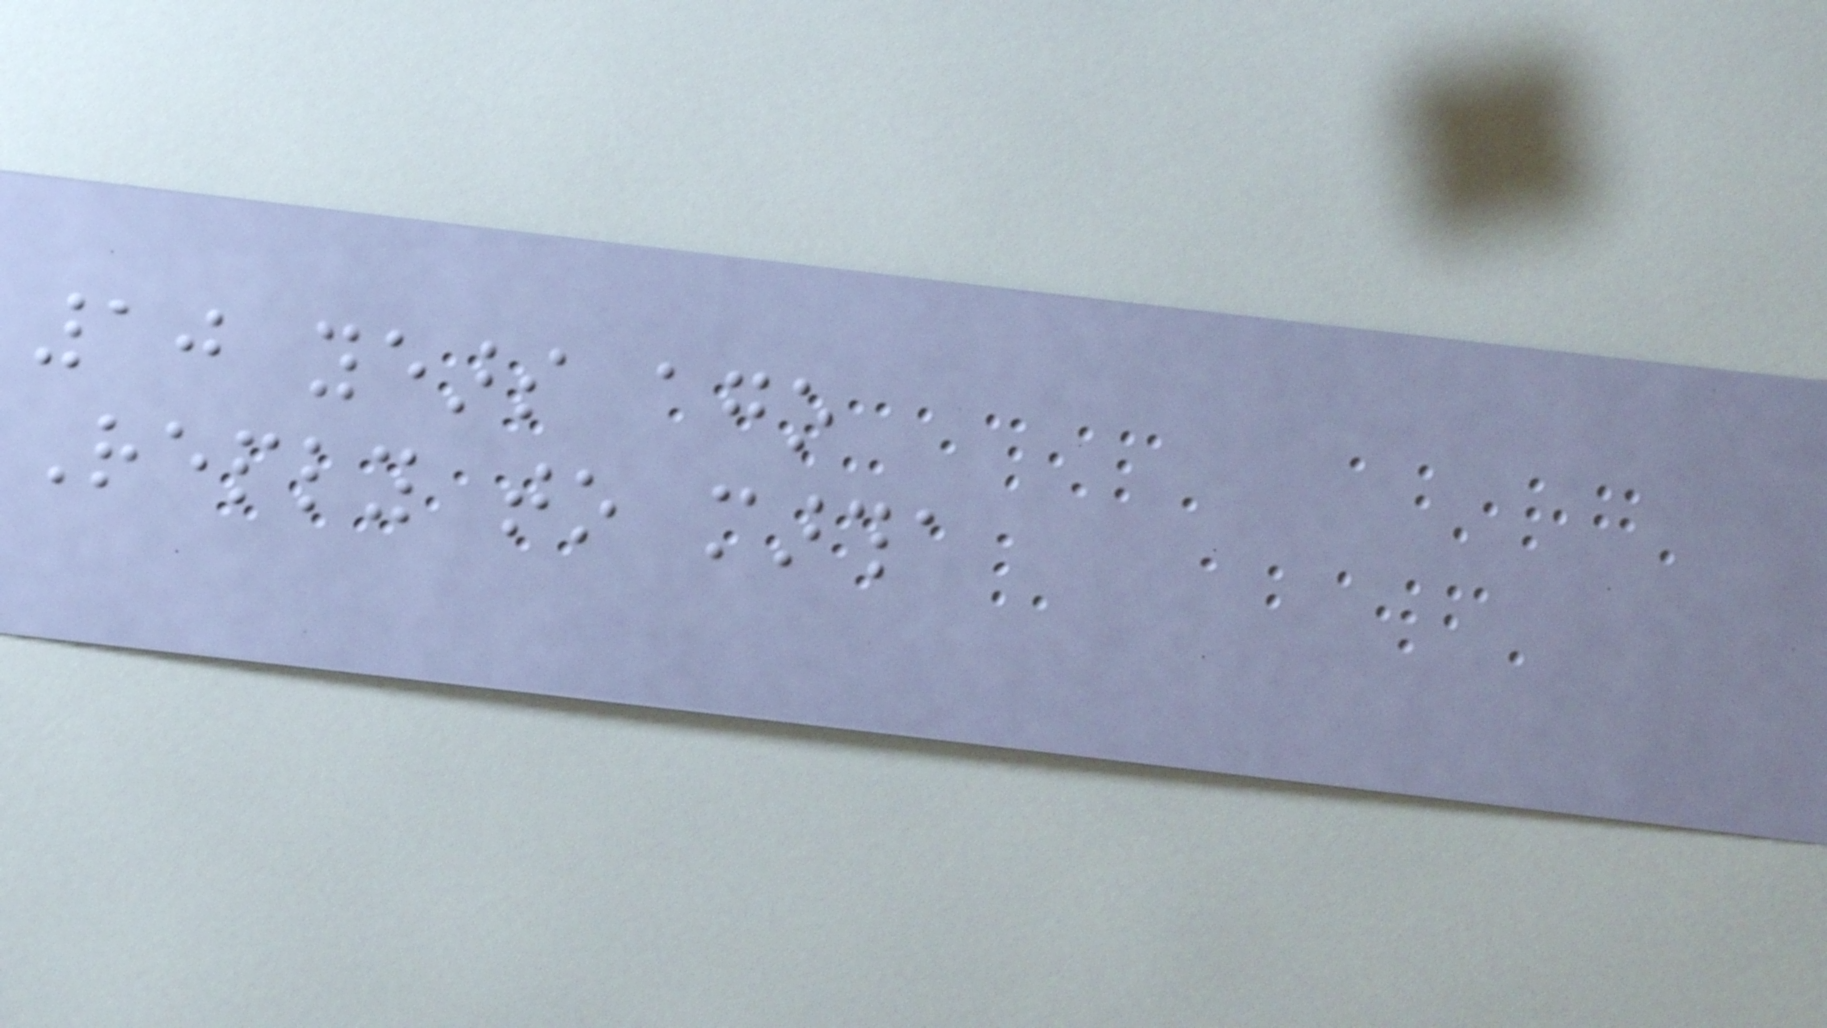10 years ago
Reply to martha
